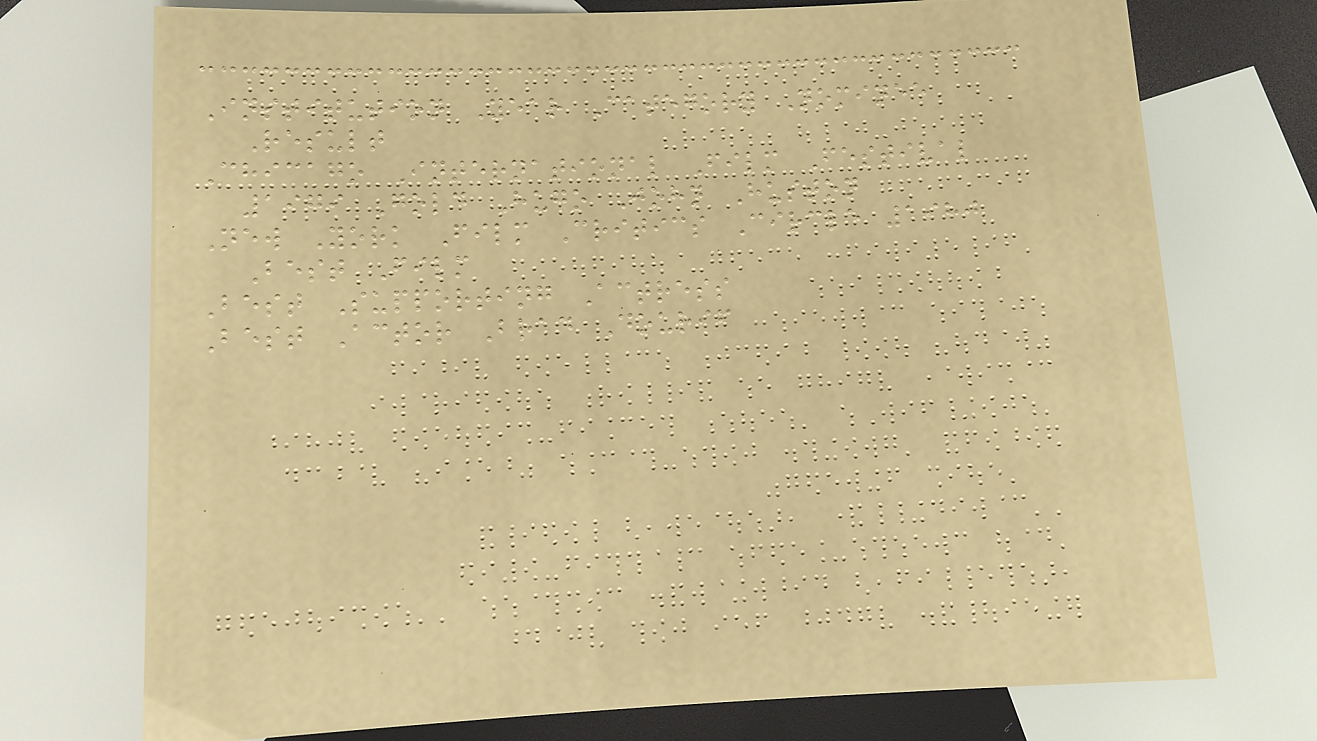Institution Year Category Nominee
Result
Chicago International Film Festival
1979 Gold Hugo John Huston
New York Film Critics Circle 1980
Best Film
Best Supporting Actress
Best Actor Brad Dourif
